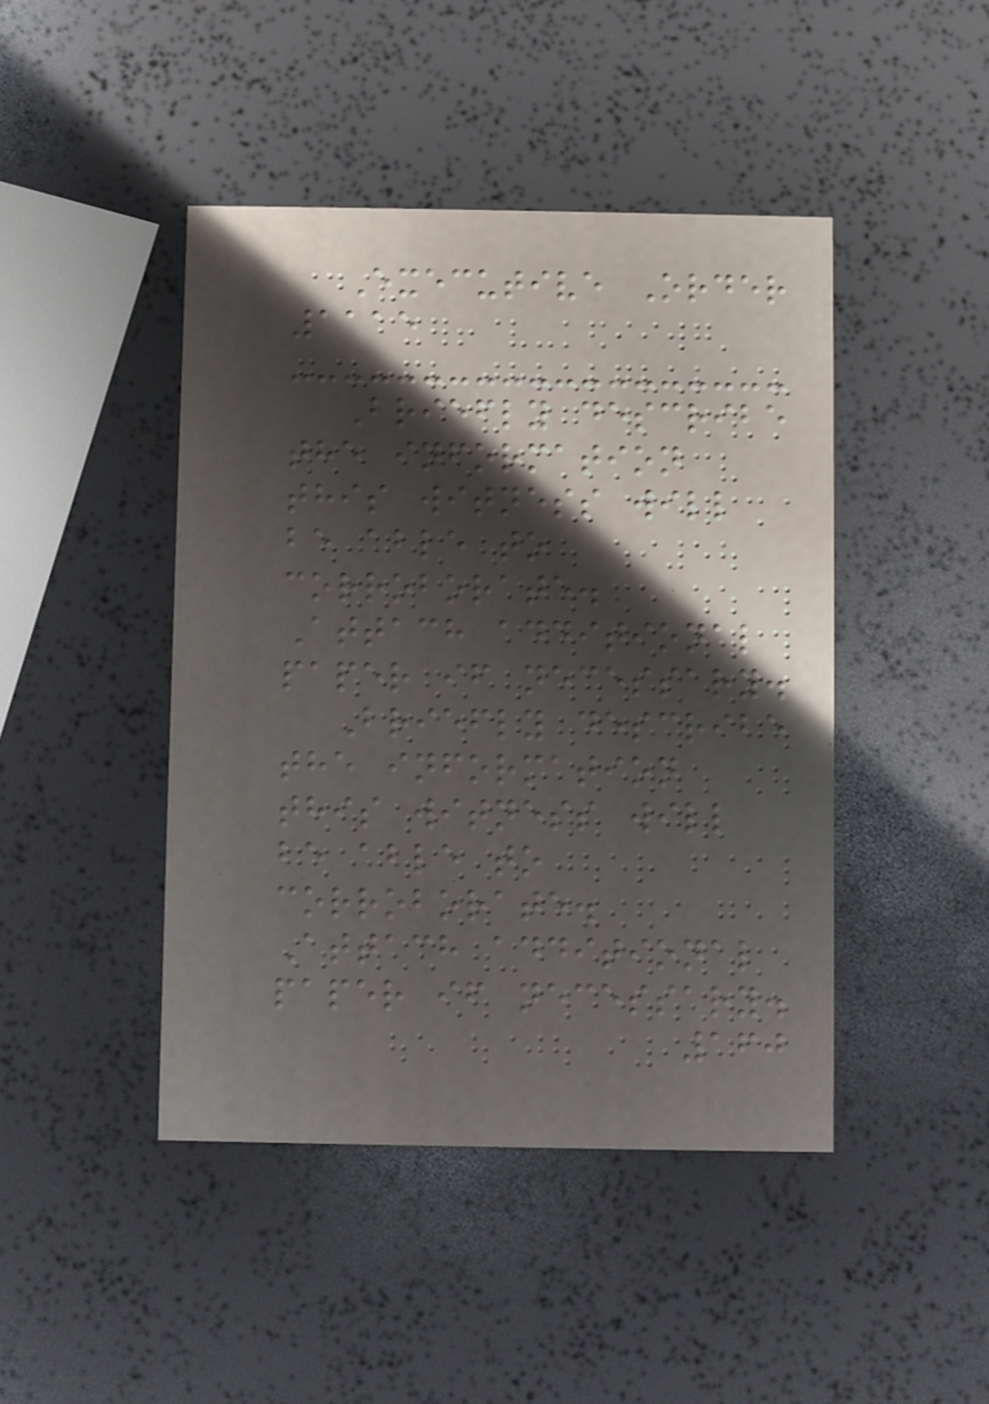Executive Order
1115
Briefly describe
the information
this witness will
be able to
corroborate.
Attach additional
paper if necessary.
Briefly describe
the information
this witness will
be able to
corroborate.
Attach additional
paper if necessary.
160
